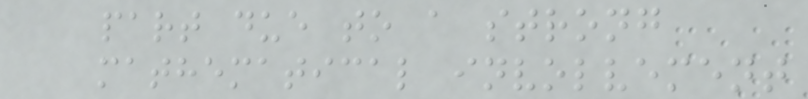part due to a strong
mathematical involvement
